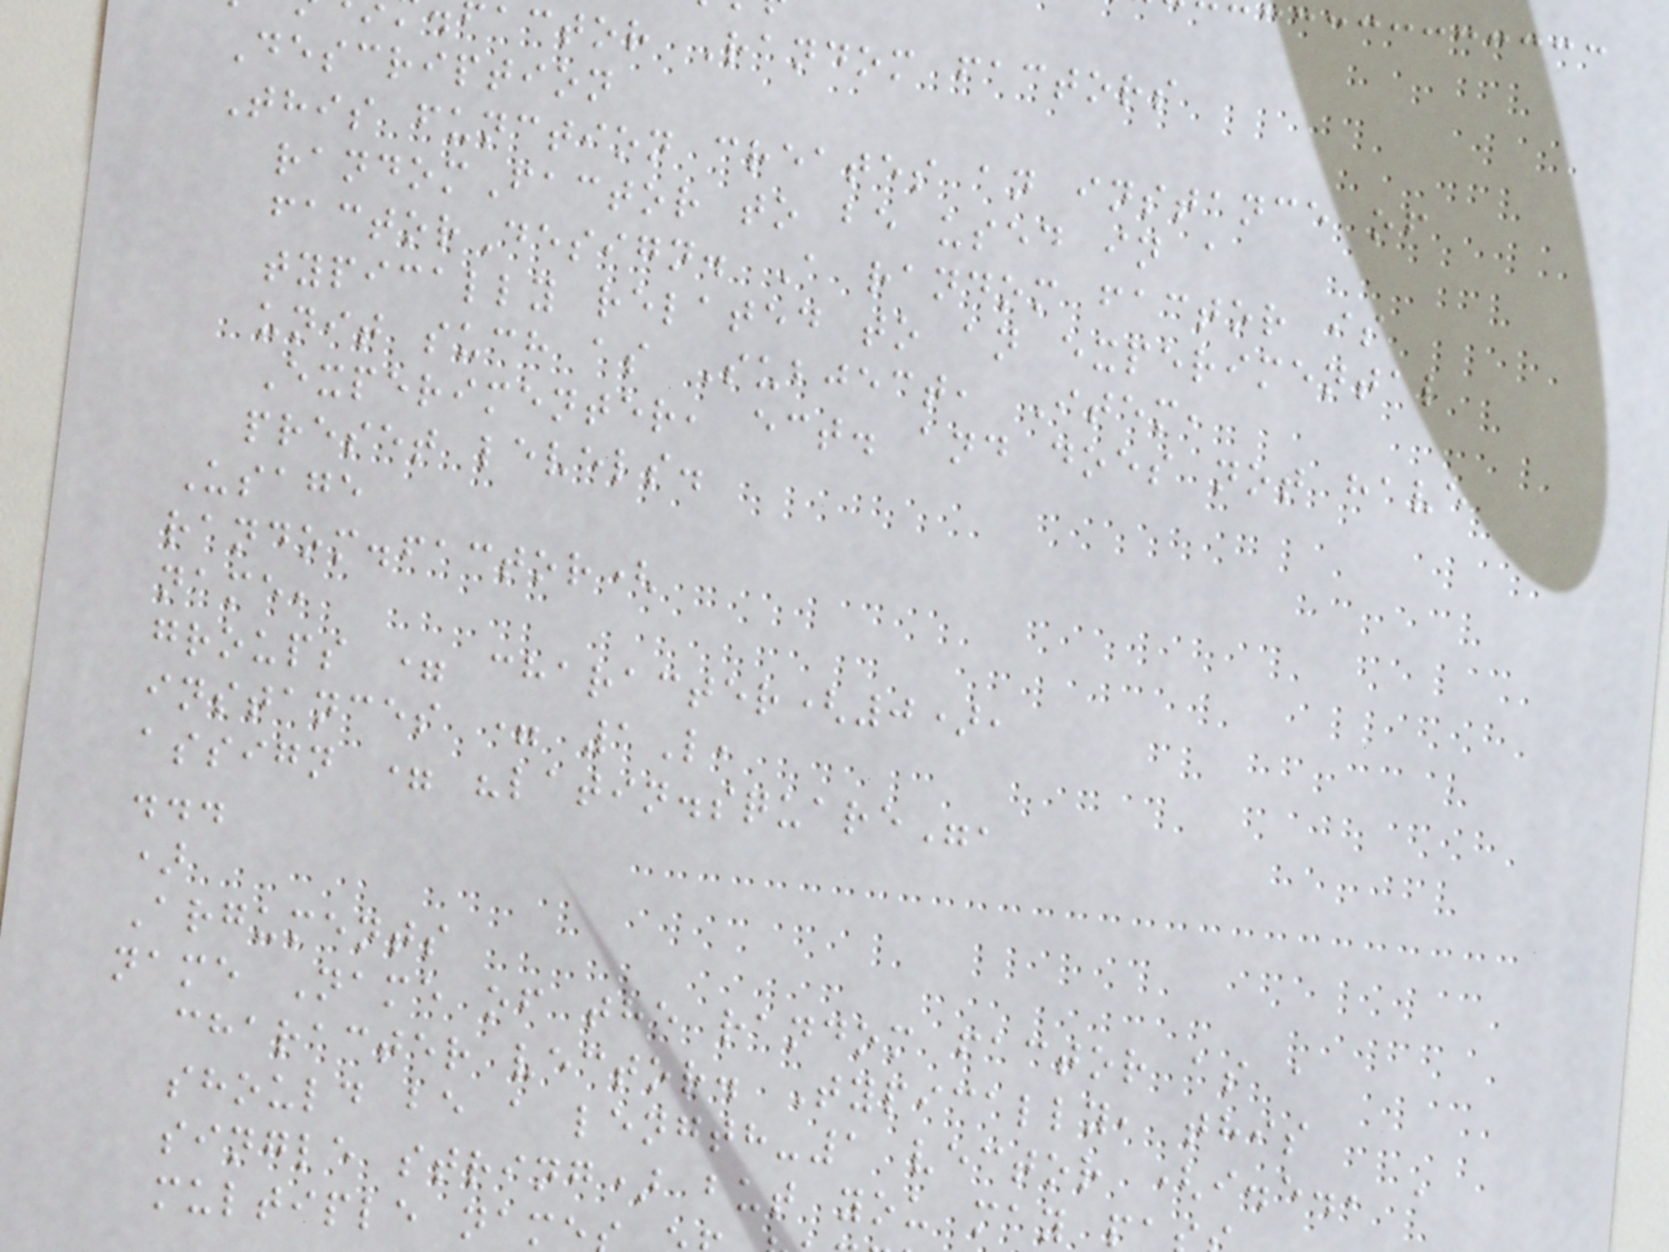actor Random factors
Description
This function creates an instance of
randomFactor to be used in a
factorDesign. A random factor is
typically related to an experimental
unit such as Subject, Item,
Experimenter, ect. and does not have
preset levels.
Usage
random.factor(
name,
groups = character(0),
instances = 1L,
assign = "latin.square",
...
)
Arguments
name Name of the random factor as a
character vector. Typically, this
should be a length-1 vector (i.e., a
single string) but you may p
multiple nam
